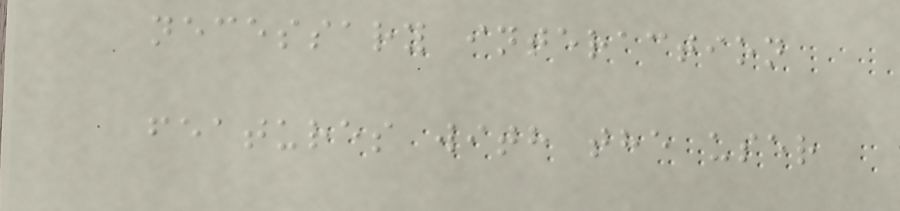necessary interaction
features with the user
